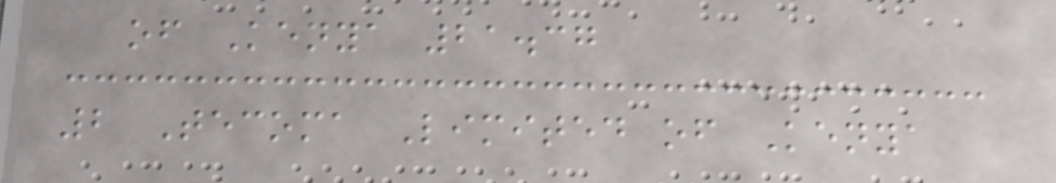of Kenya 21.37
2 Tecoma Limited of Kenya
